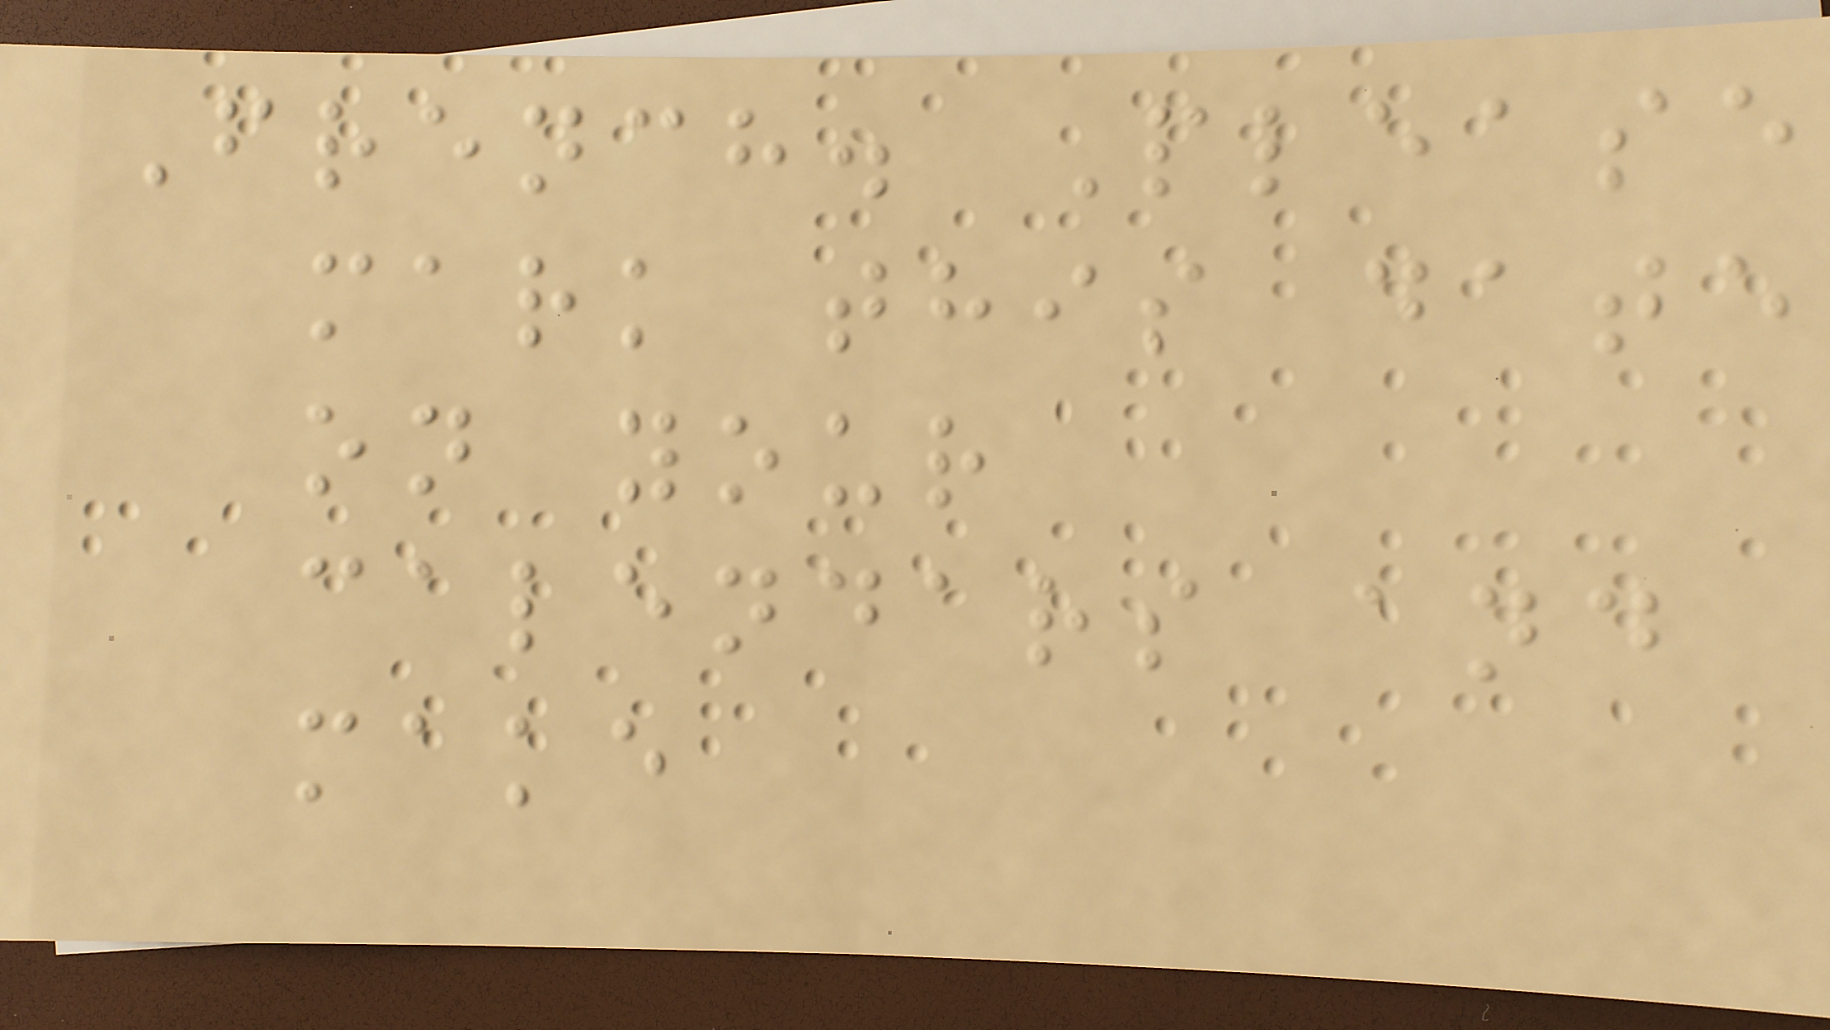French. Please
mark this date
on your
calendars and
make
